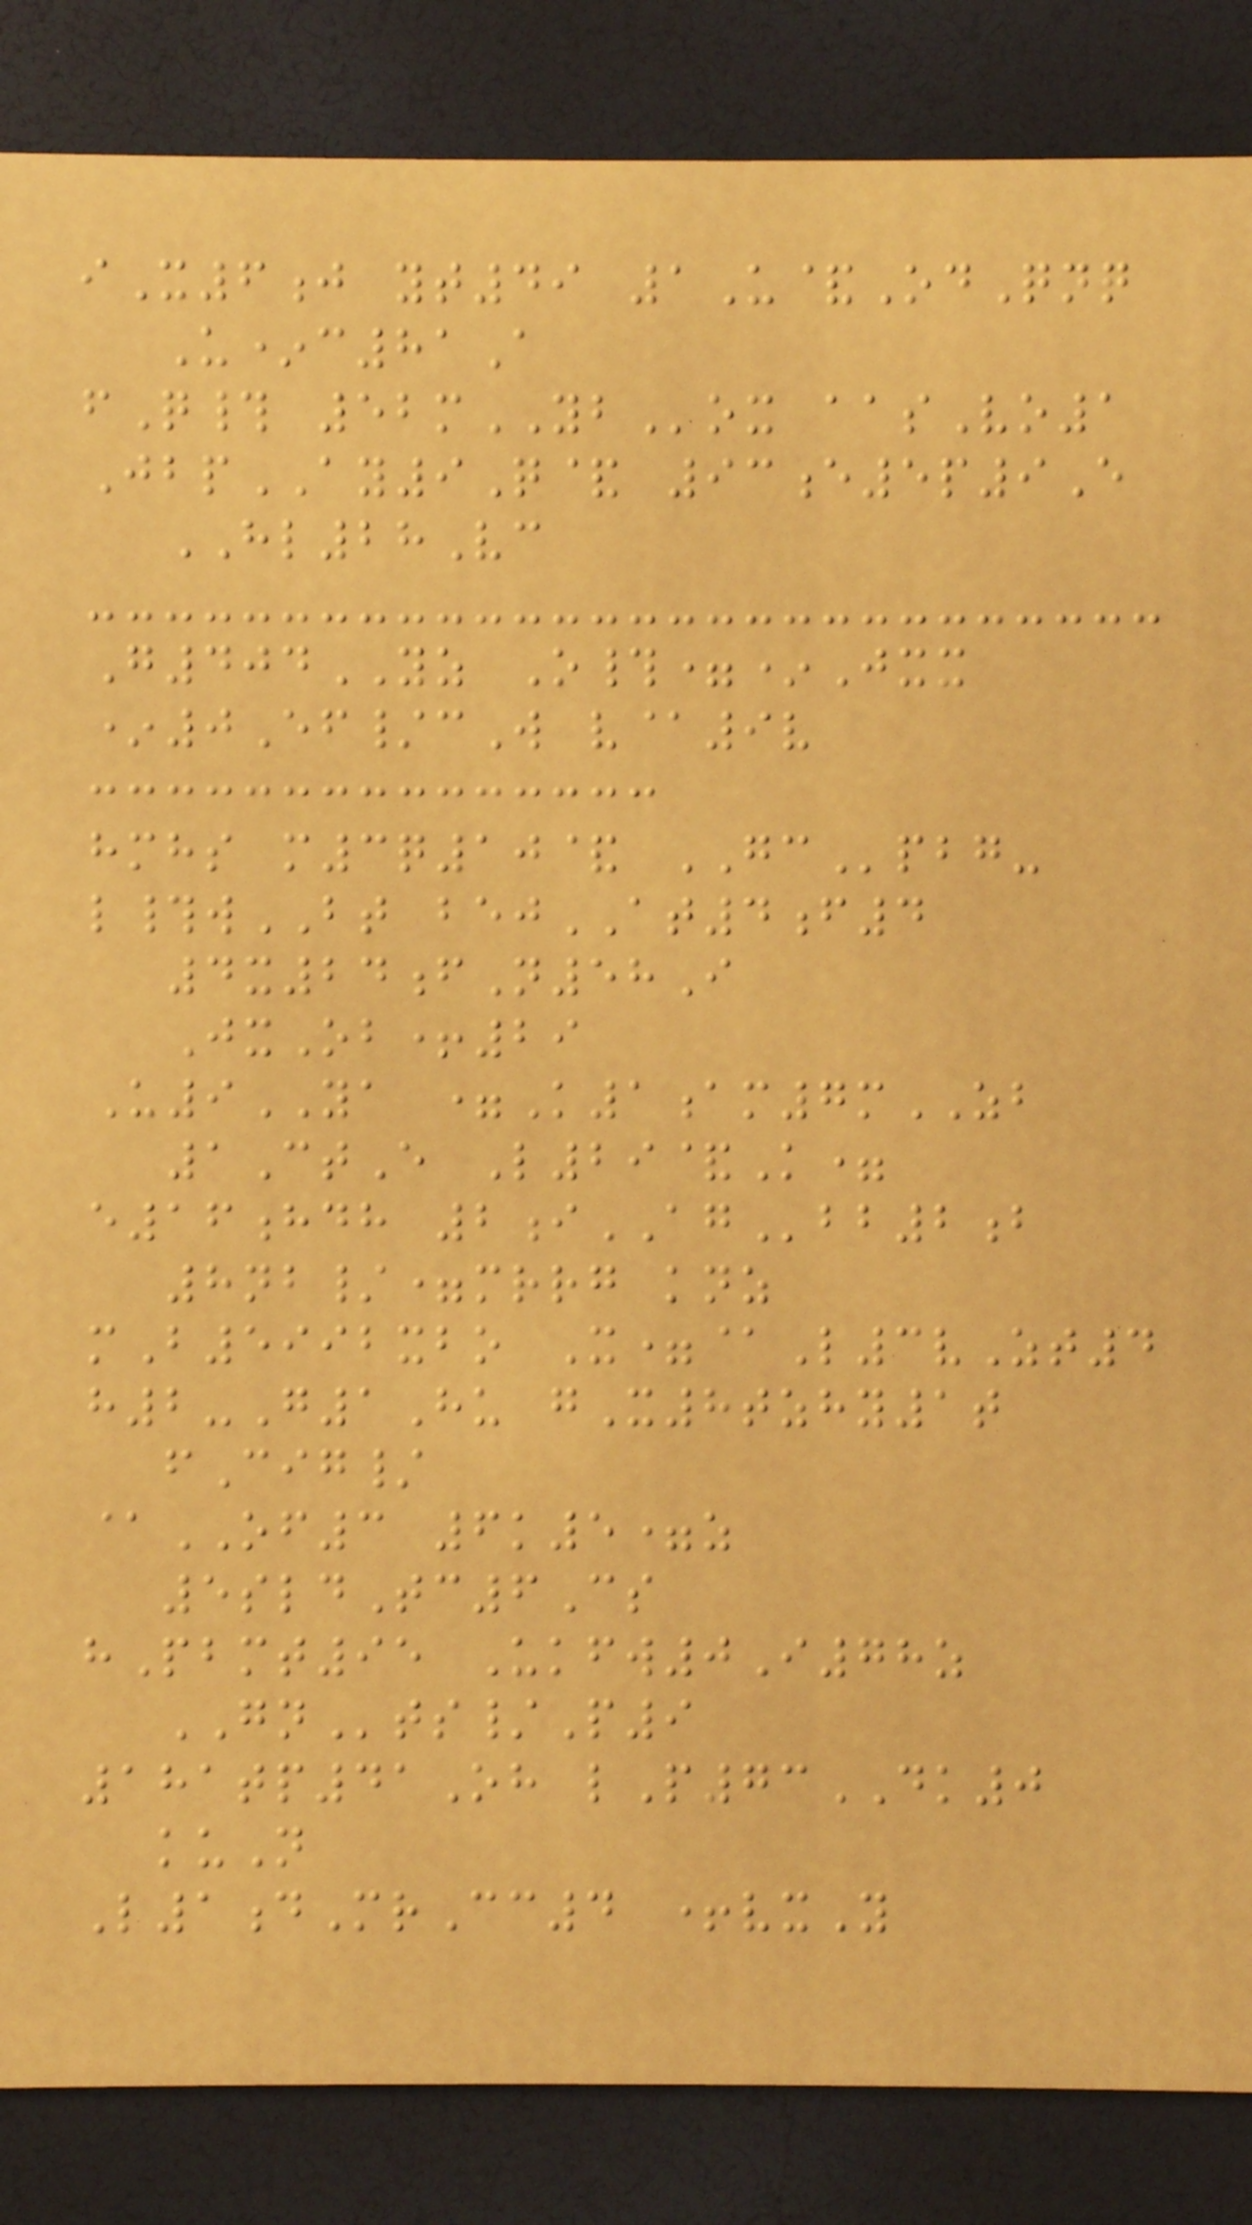iX6j yt49 1U&OdQnq
U*c81A
fQ# 52mYBox aasVo1
JbpAY9Q& 93e5p9E
HL28Vc
G404YZ O#=*Jxx
*0Ef/cW v@9v
hmhs m3q10& GCpbg-
l#wBT bejAT4f4
4x24fN58I
JxOb+29
U9YA =K1am7mZB
1CtE L29&K=
e16hdh 2iAGbb2b
8nb/=mrrg knz
mB5992xbo X=@L3vZt4
h2-G1Hu gX8tzhy1t
fCig/
@OF3 6k5=z
5sldTc6Cs
hPbmt95 Ukfw0I78z
GNts/P9
181tp41Oh lP73DK0
kuN
L1dMrCc4 +vxY
